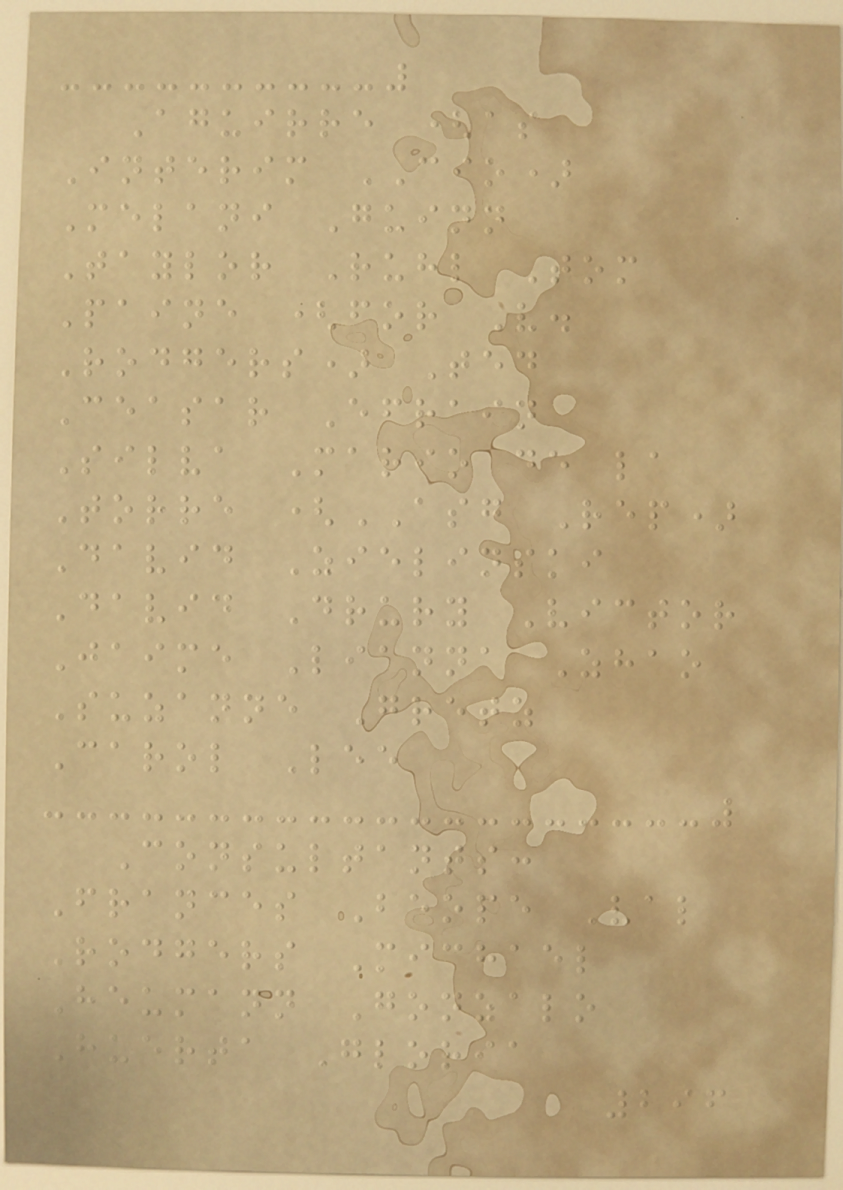Aguirre (as
Interim CIO)
Melani Guinn
Taylor Ruhl Tom
Paine (for V.
Rodgers) Ted
Ceasar Efrain
Silva Mario de la
Torre (ASG Rep)
David Zielinski
David Drury Victor
Jaime Lianna Zhao
Suzanne Gretz
Carol Lee
Consultants:
Frances Beope Val
Rodgers Michael
Heumann Gonzalo
Huerta Gloria
296
